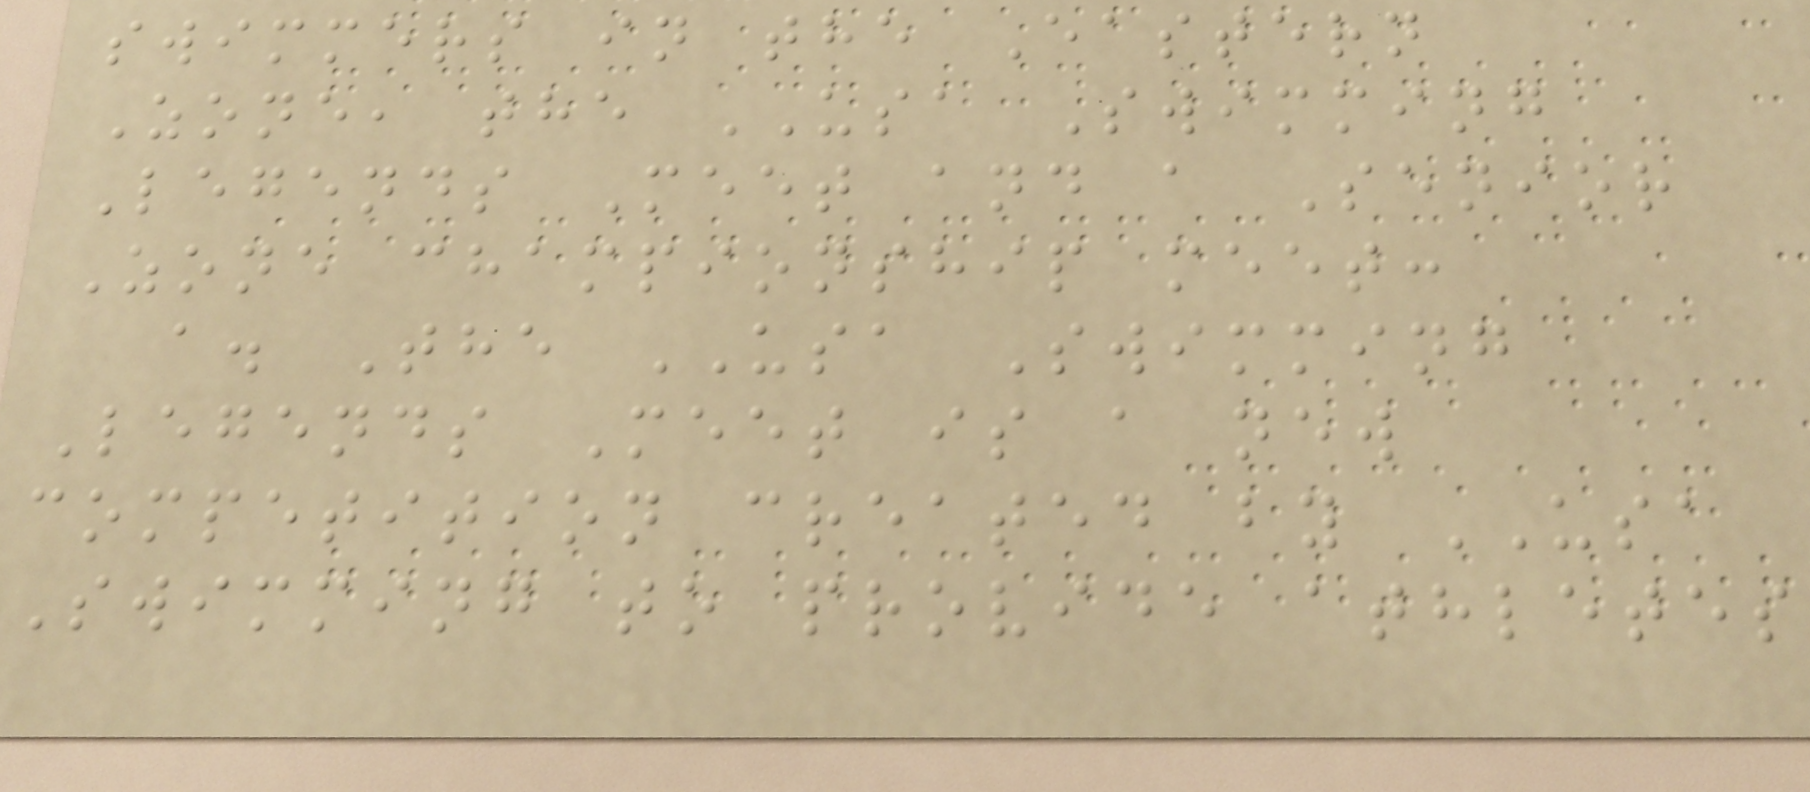swimmers in the Eastern
Zone, the USA Swimming
Legends Meet and a Senior
Zone championship meet:
a. The USA Swimming
Legends Meet is a new
competition created by USA
Swimming to provide athletes
